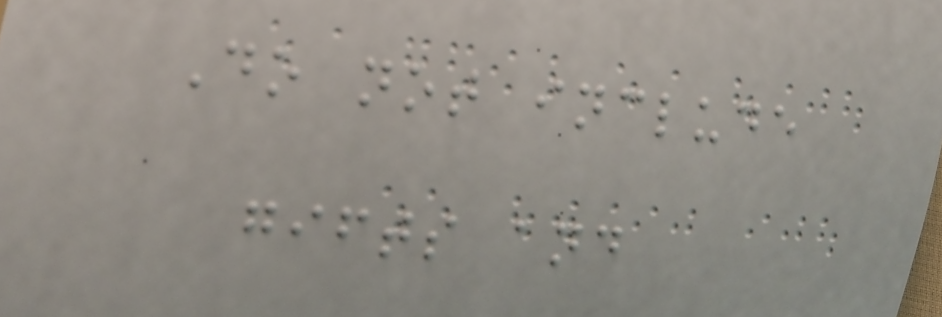Do not include
gifts and
